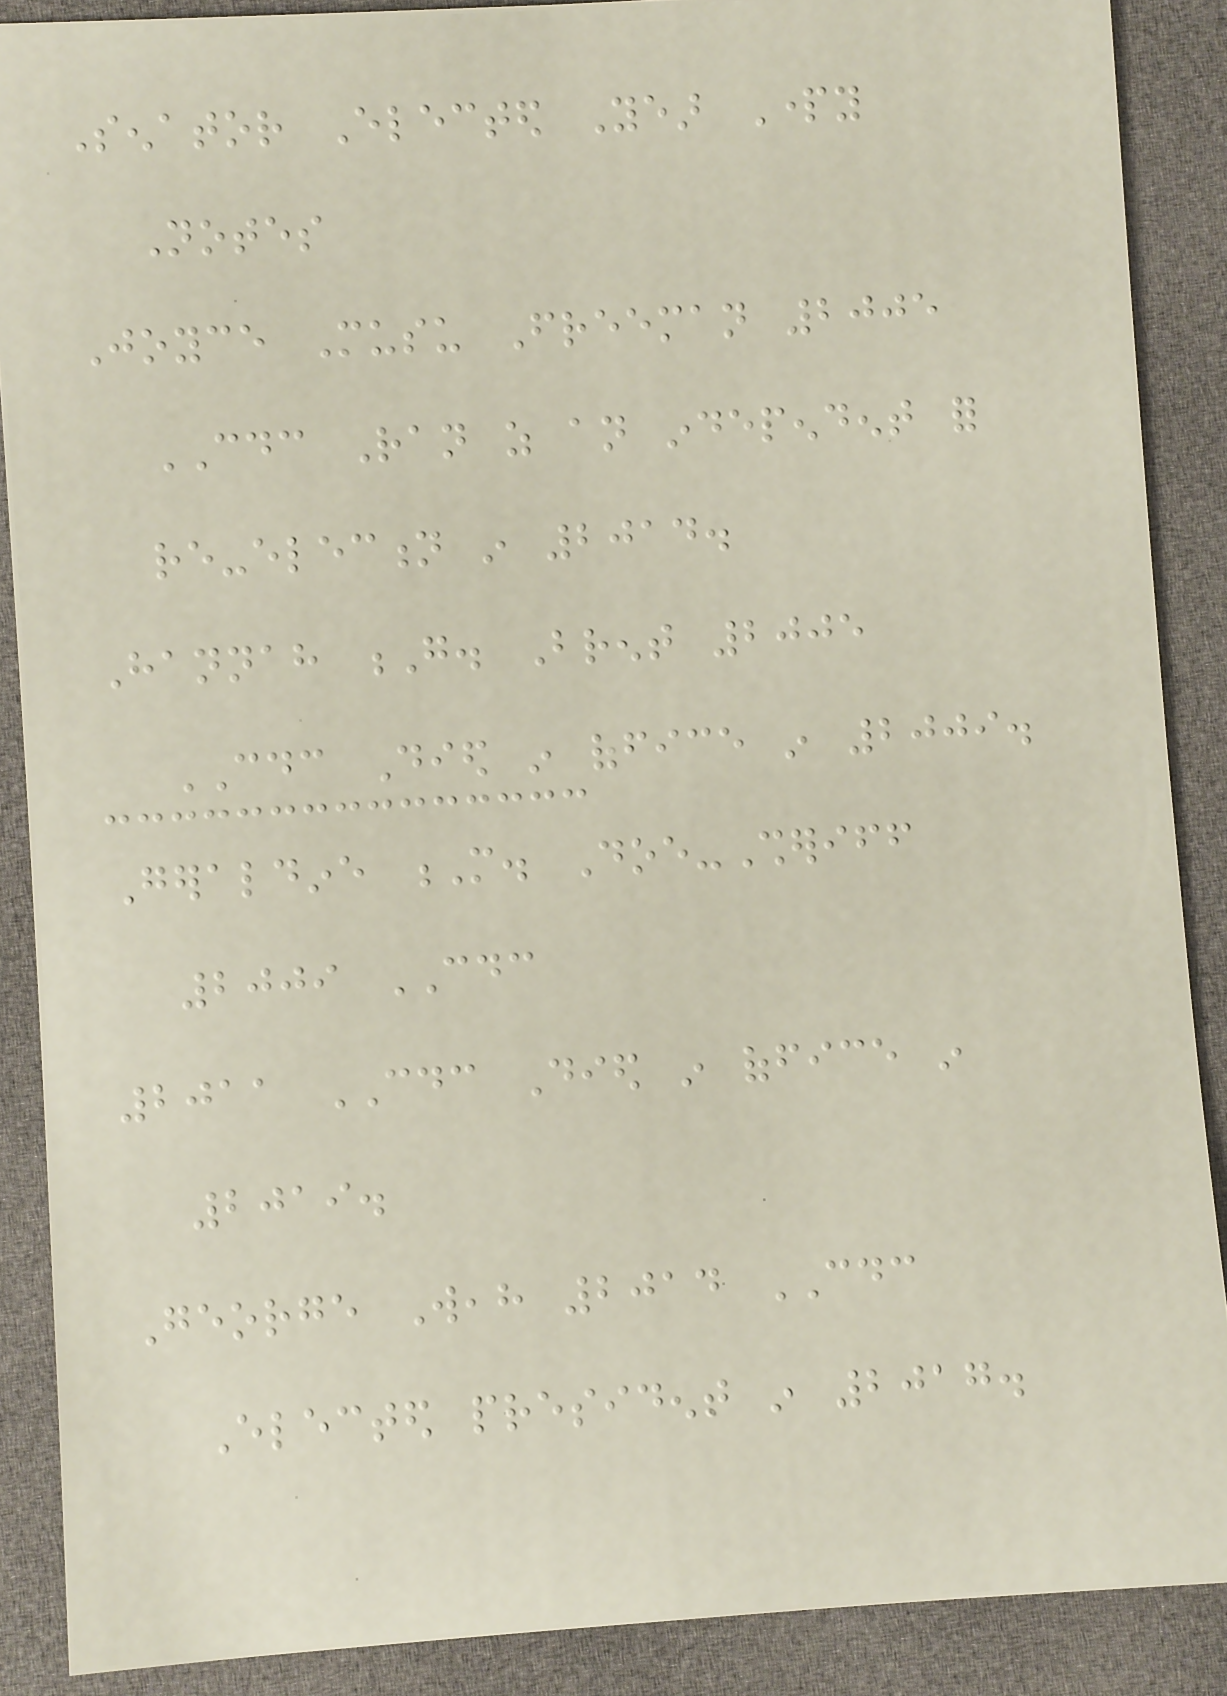Senator Elected Year Party
Notes
Joyce Musu Freeman 2005
CDC Ran as an independent for
re-election in 2014.
Hannah G. Brent 2005
CDC Died in office in 2009.
Geraldine M. Doe-Sheriff
2009 CDC
2011 CDC Died in office in
2019.
George Weah 2014 CDC
Elected president in 2017.
